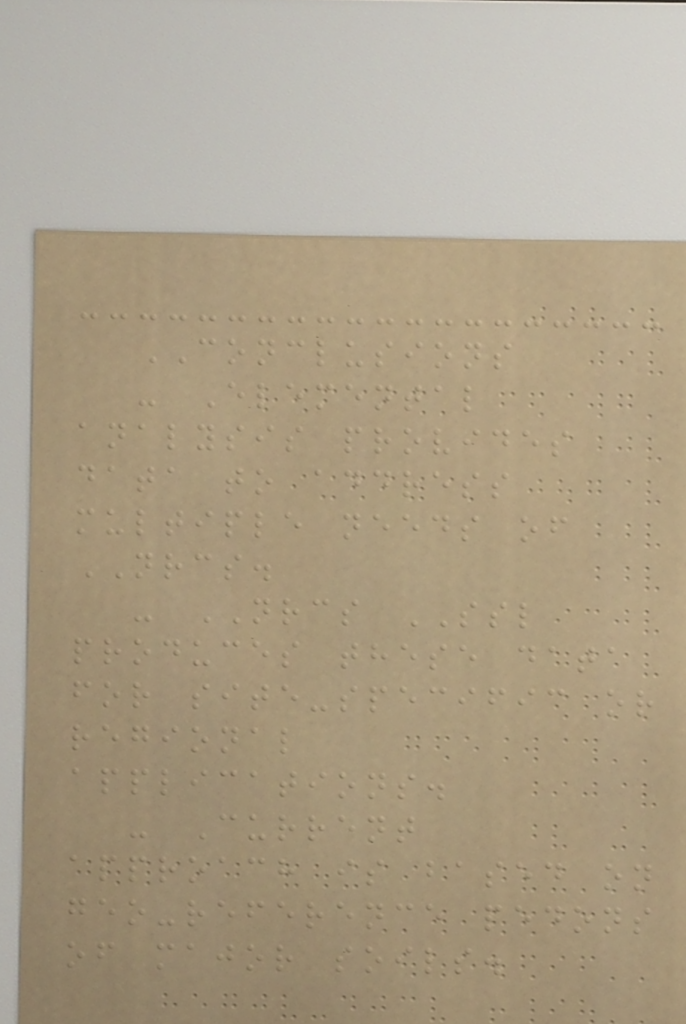CONCLUSIONS
- Elemental
analysis provides
data to address
multiple needs of
NRCS.
- NRCS SSL
produces these data
for site-specific or
regional
applications.
- Current
approach is based on
geo-reference pedons
of major soils.
